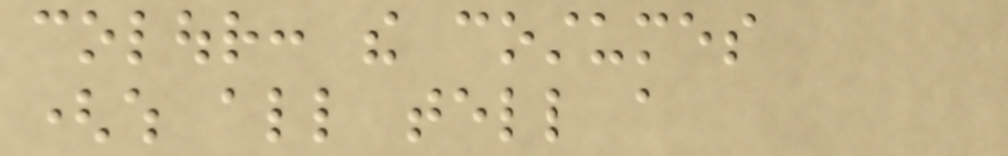colour: the costumes
(which all tell a
